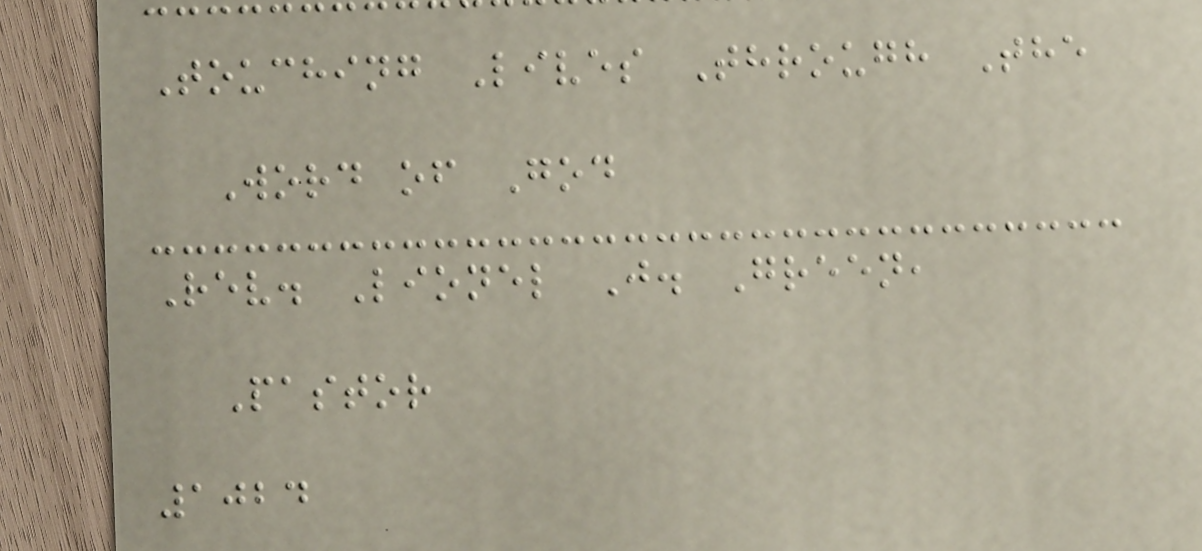Touching Lives Through The
Word of God
Rev. Lionel J. Green,
Pastor
1024
